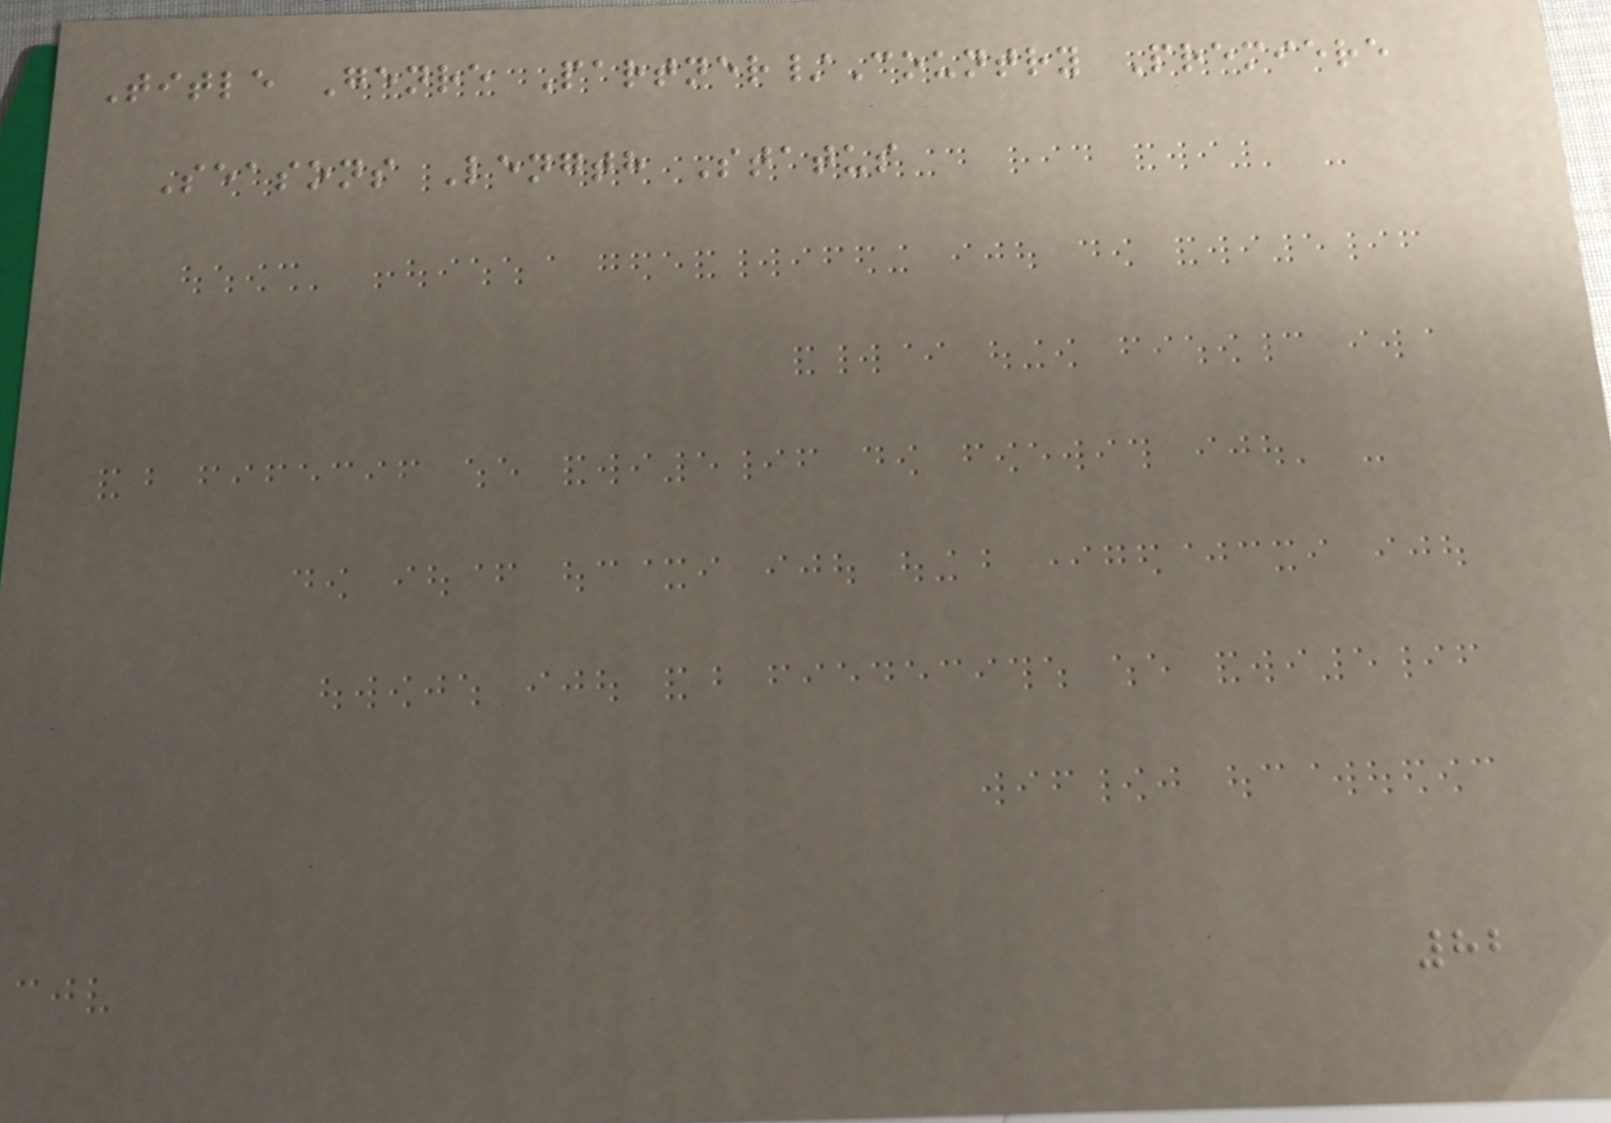Title Genre Partner/Country Premiere
Seasons Length Status
82
